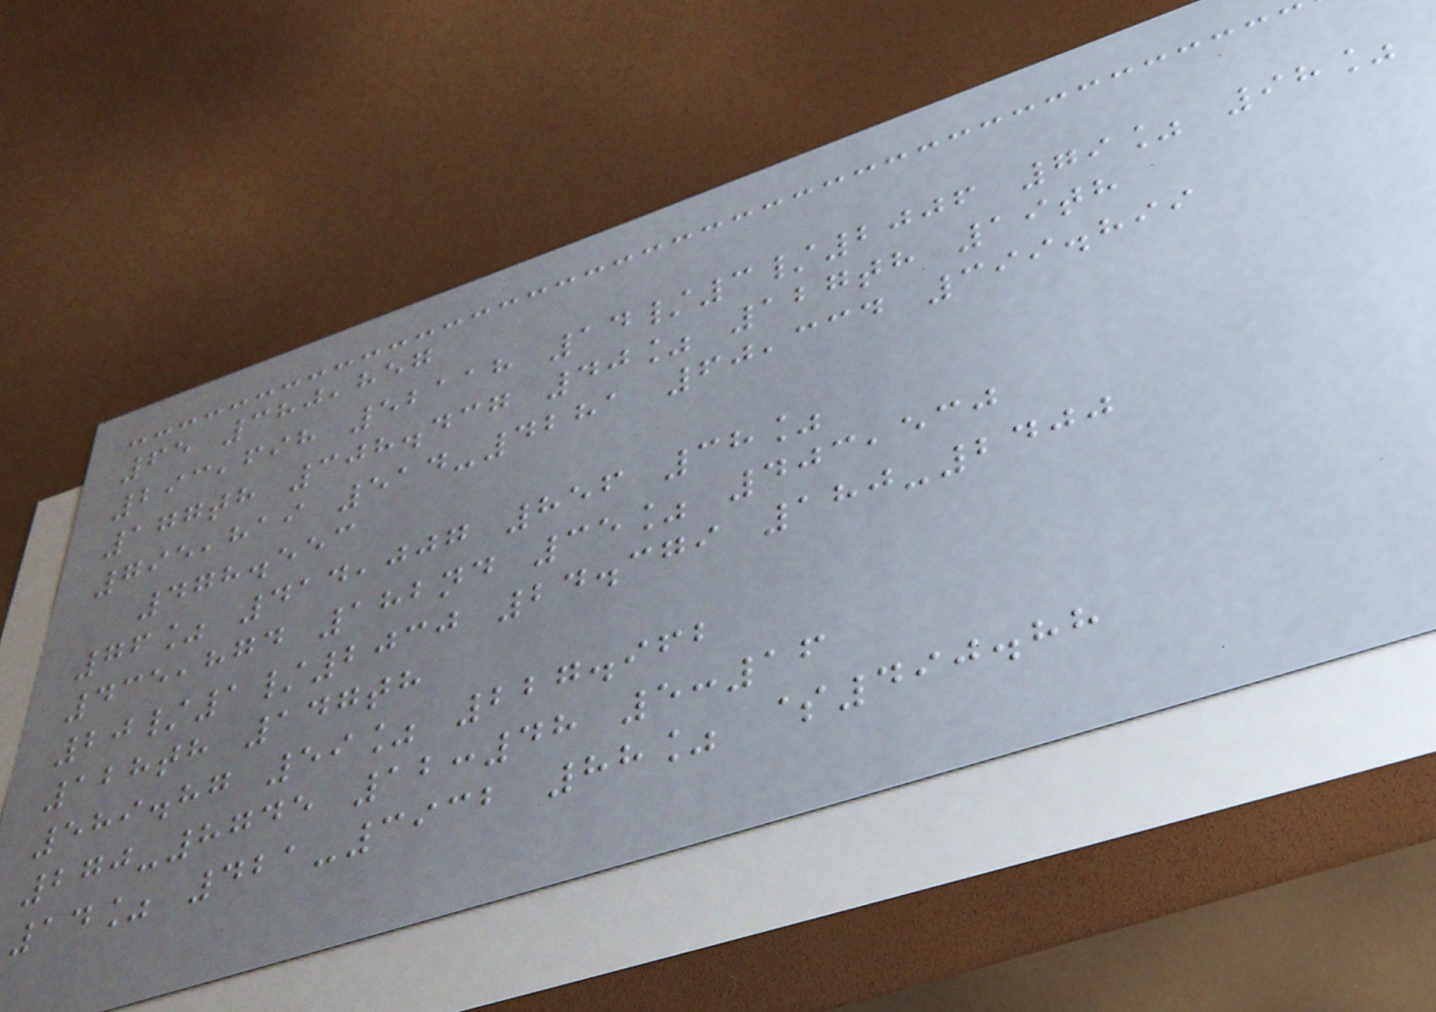65 380,857
293,698 52118 14/3/2006 79% 98%
177th 308.437 40% 127th 19th
795,819 514-4281 60,334 399.899
478.553
76% 414,007 856 38%
435,874 182nd 35% 403,530
20/1/2030 24.379 180-2400
128th 147th
589.87 59% 227.962
270-8745 12:48 5:16
14% 421-3932 88% $490.88
